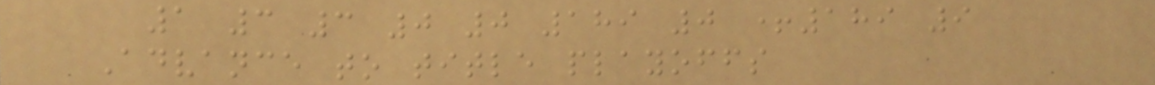1 3 3 0 0 189 0 +189 9
Advance to title playoffs
